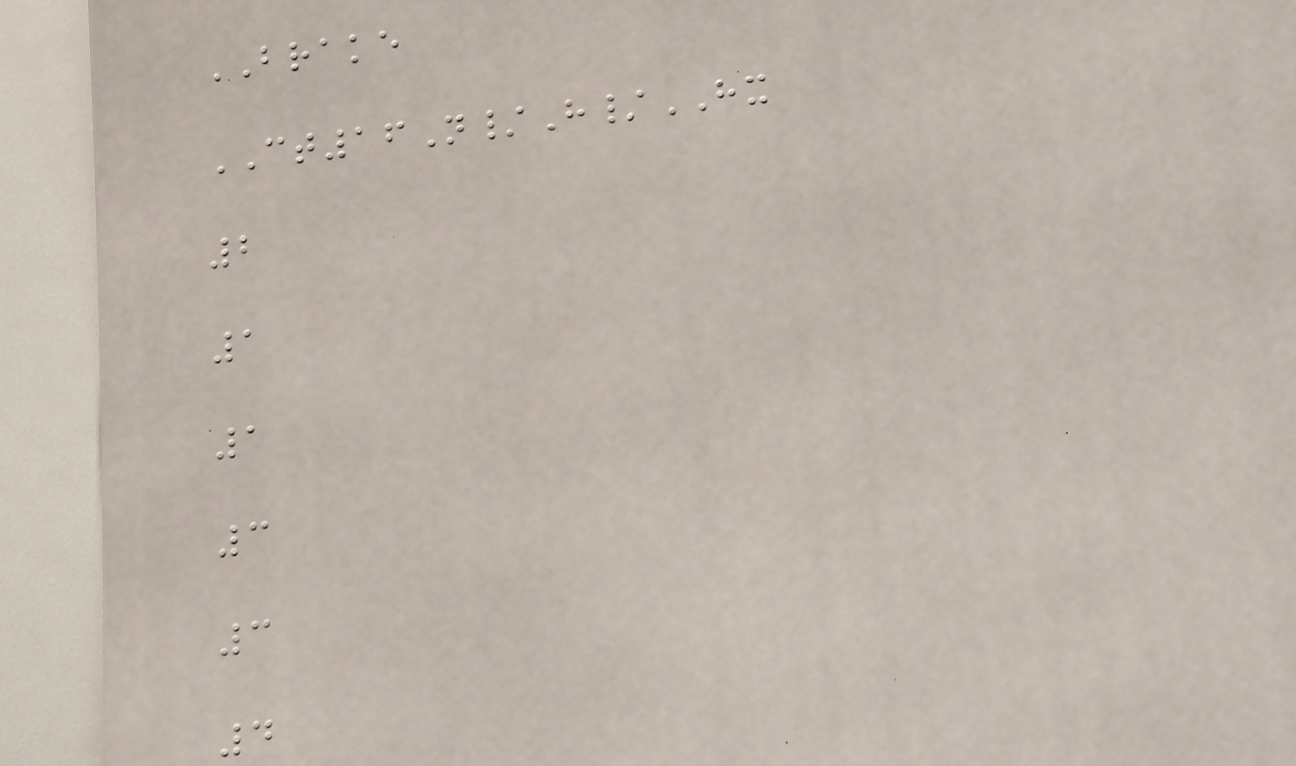BRAKE
CT16N/H/HX
2
1
1
3
3
4
